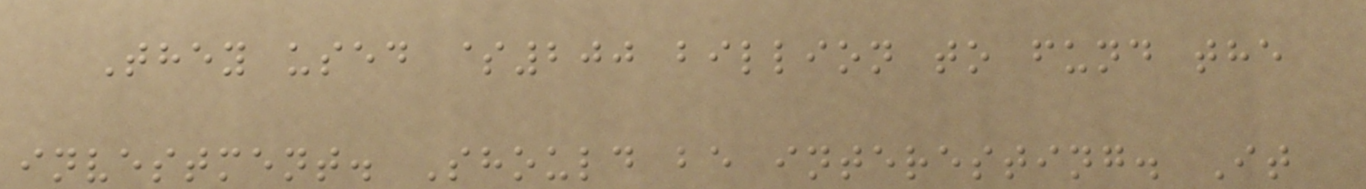They used $200 billion to fund the
investment. Should be interesting. It
